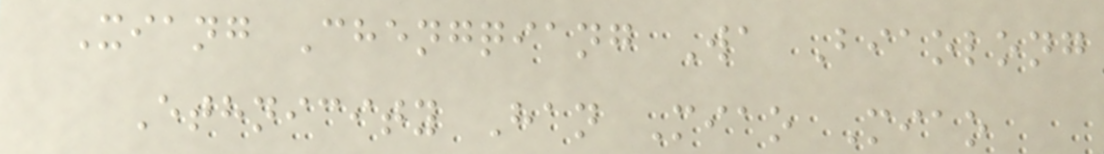Xiang Chengqiang Wa Biaolong
Ethnicity Han Miao Miao
